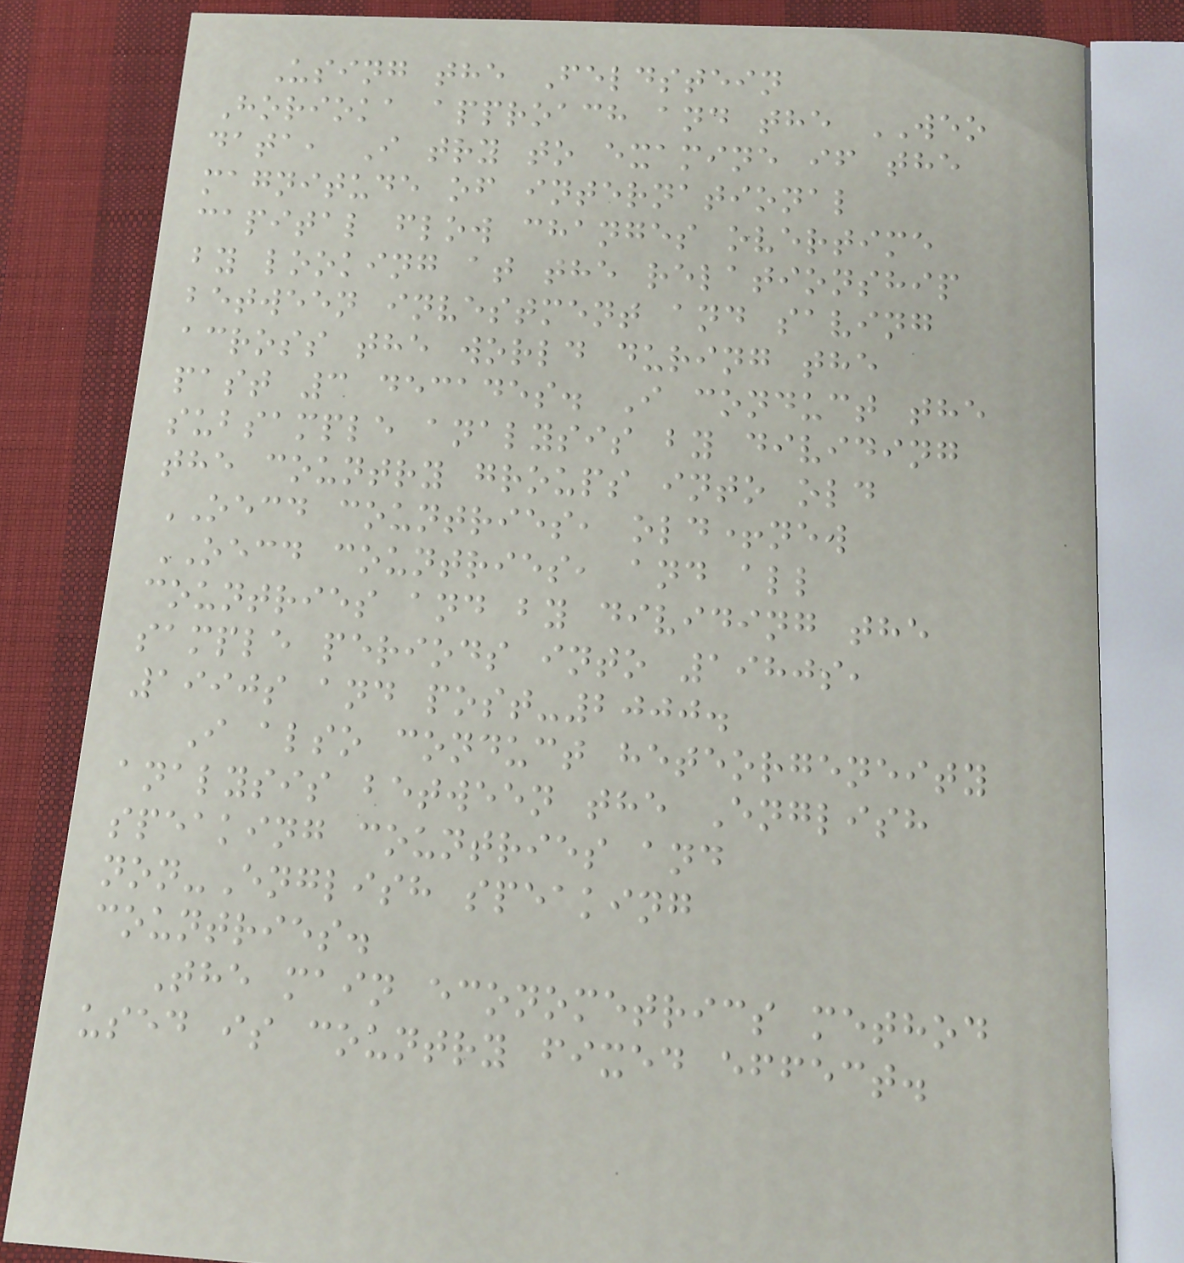Using the Feldstein
Horioka approach and the WEO
data, I try to examine if the
magnitude of international
capital flow changes overtime
by looking at the relationship
between investment and saving
across the world during the
past 3 decades. I conduct the
subsample analysis by dividing
the country groups into old
OECD countries, old+new
OECD countries, and all
countries and by dividing the
sample periods into 1980s,
1990s and post-2000.
I also conduct heteorgeneity
analysis between the English
speaking countries and
non-English speaking
countries.
The main econometrics method
used is country fixed effect.
